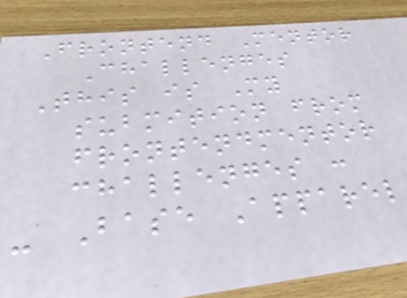Frontend Mentor
Challenges
This is My
submition from
frontendmentor
challenges :
- Base Apparel
